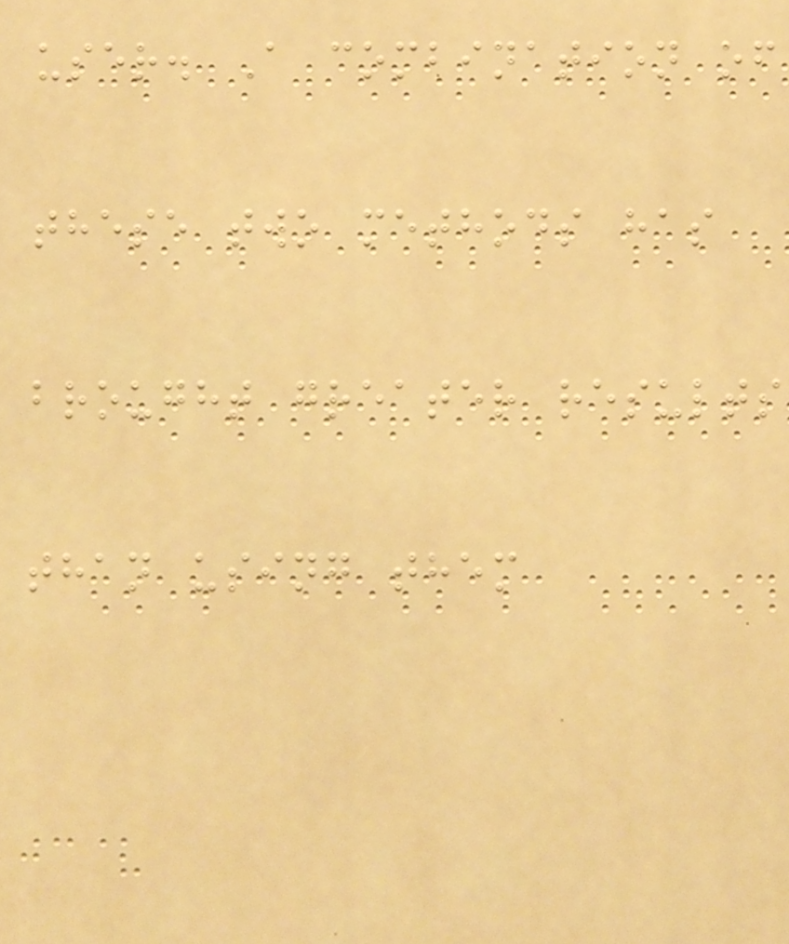user. A combination of
these two methods has
brought greater results
than using them
